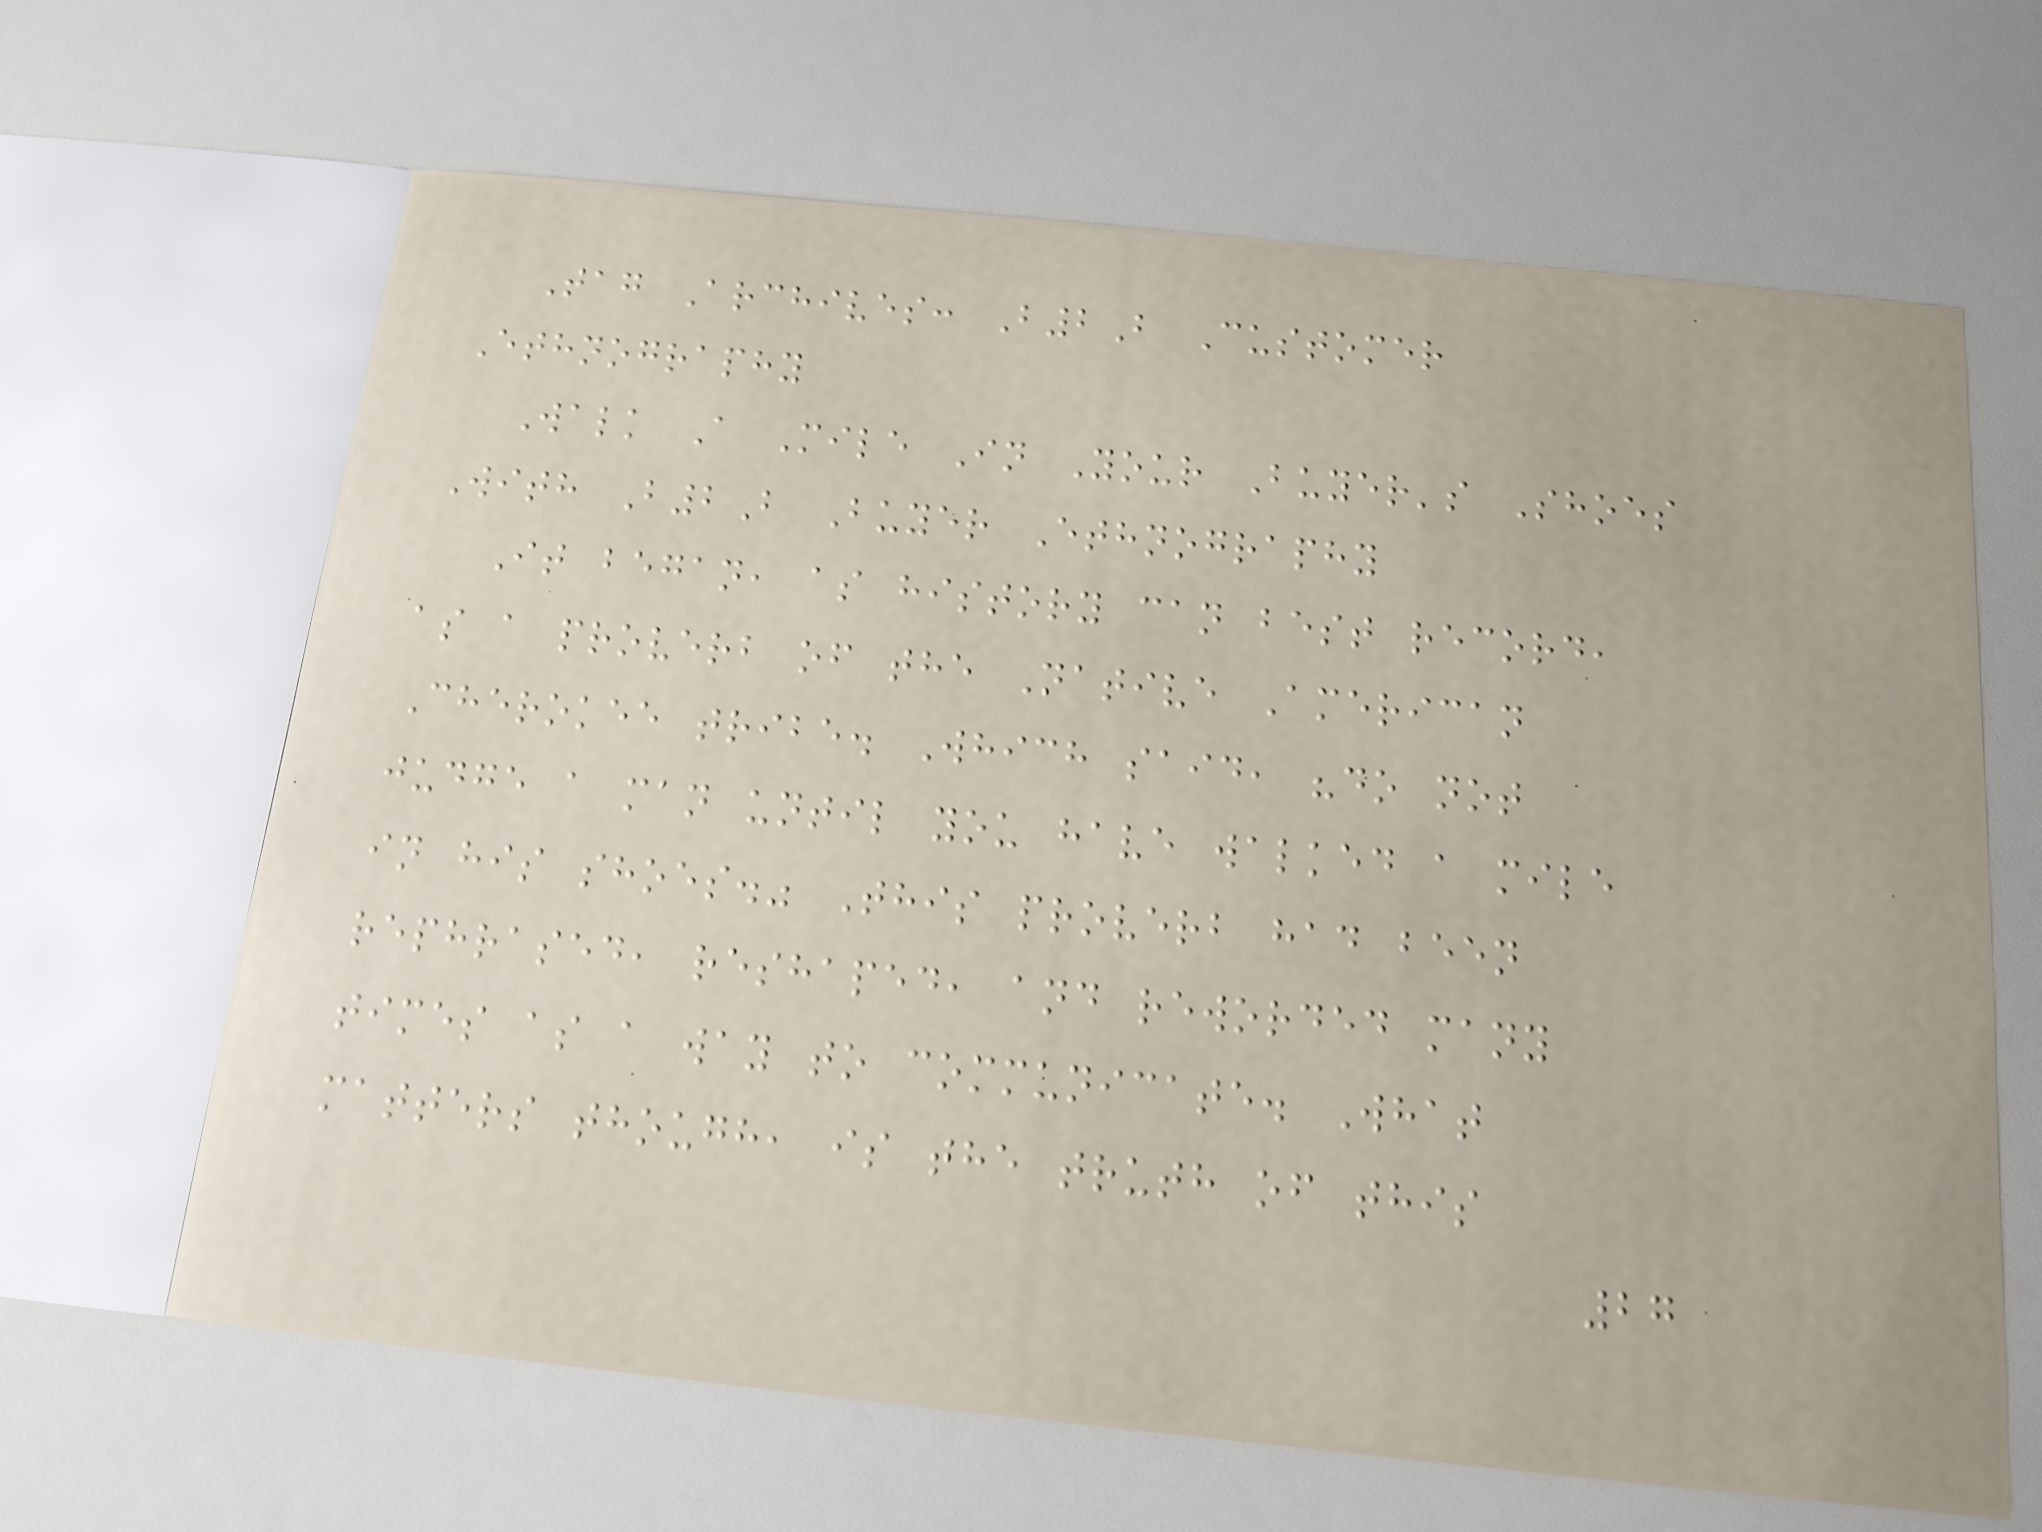Tag Archives: B2B Customer
Ethnography
Walk A Mile In Your Buyer's Shoes
With B2B Buyer Ethnography
It began, as history can best record,
as a proverb of the Native American
Cherokee tribe. Which said, "do not
judge a man until you have walked a mile
in his shoes." This proverb had been
rephrased, reshaped, and reworded many
times as a way to communicate. What
matters though, is the truth of this
27
